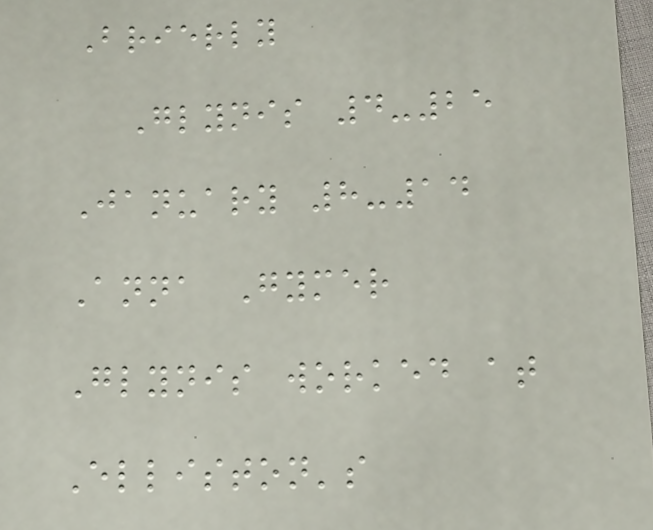Brierly
Glynis 4-25
January 8-14
Anna Gymer
Glynis worked at
Elliston's
